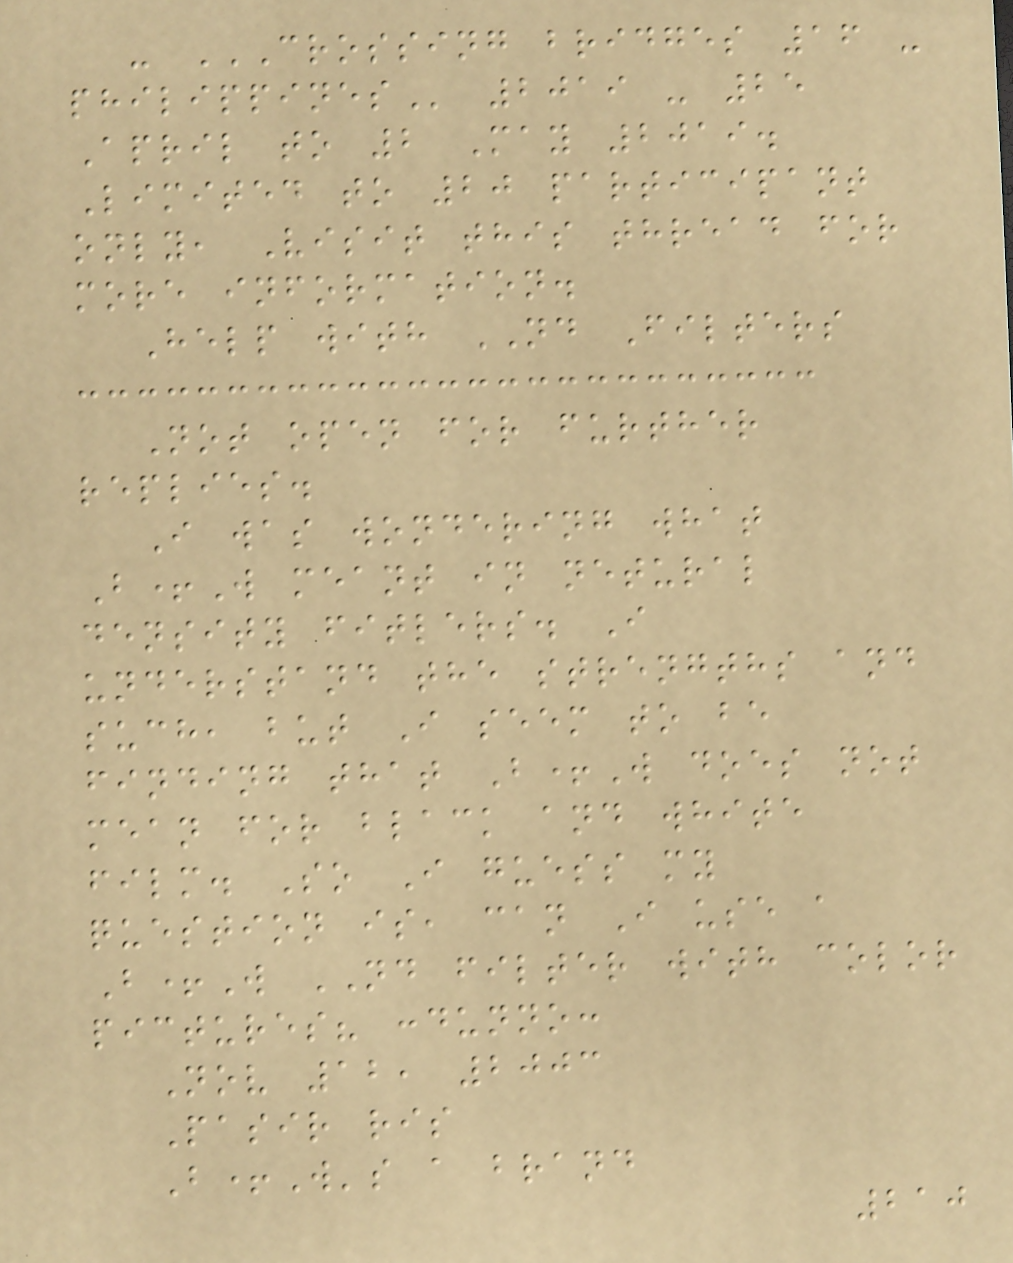- CROSSING BRIDGES 16 -
PHILIPPINES 2019 - 25
April to 2 May 2019.
Limited to 20 participant
only, Visit this thread for
more information.
Help with ND Filters
Not open for further
replies.
I was wondering what
B+W meant in netural
density fitlers. I
understand the strengths and
such, but I seem to be
finding that B+W does not
mean for black and white
film. So I guess my
question is, can I use a
B+W ND filter with color
pictures? :dunno:
Nov 12, 2003
Pasir ris
B+W's a brand
210
